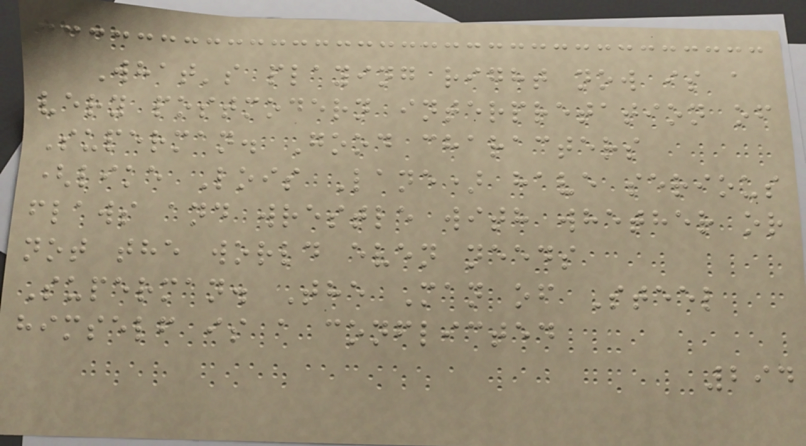What's playing right now is a
very postmodern interpretation of
Superman. Good characters
(like Lois Lane) have serious
flaws and wrestle with whether or
not the world even needs
Superman. The Man of Steel
himself is a conflicted
294
